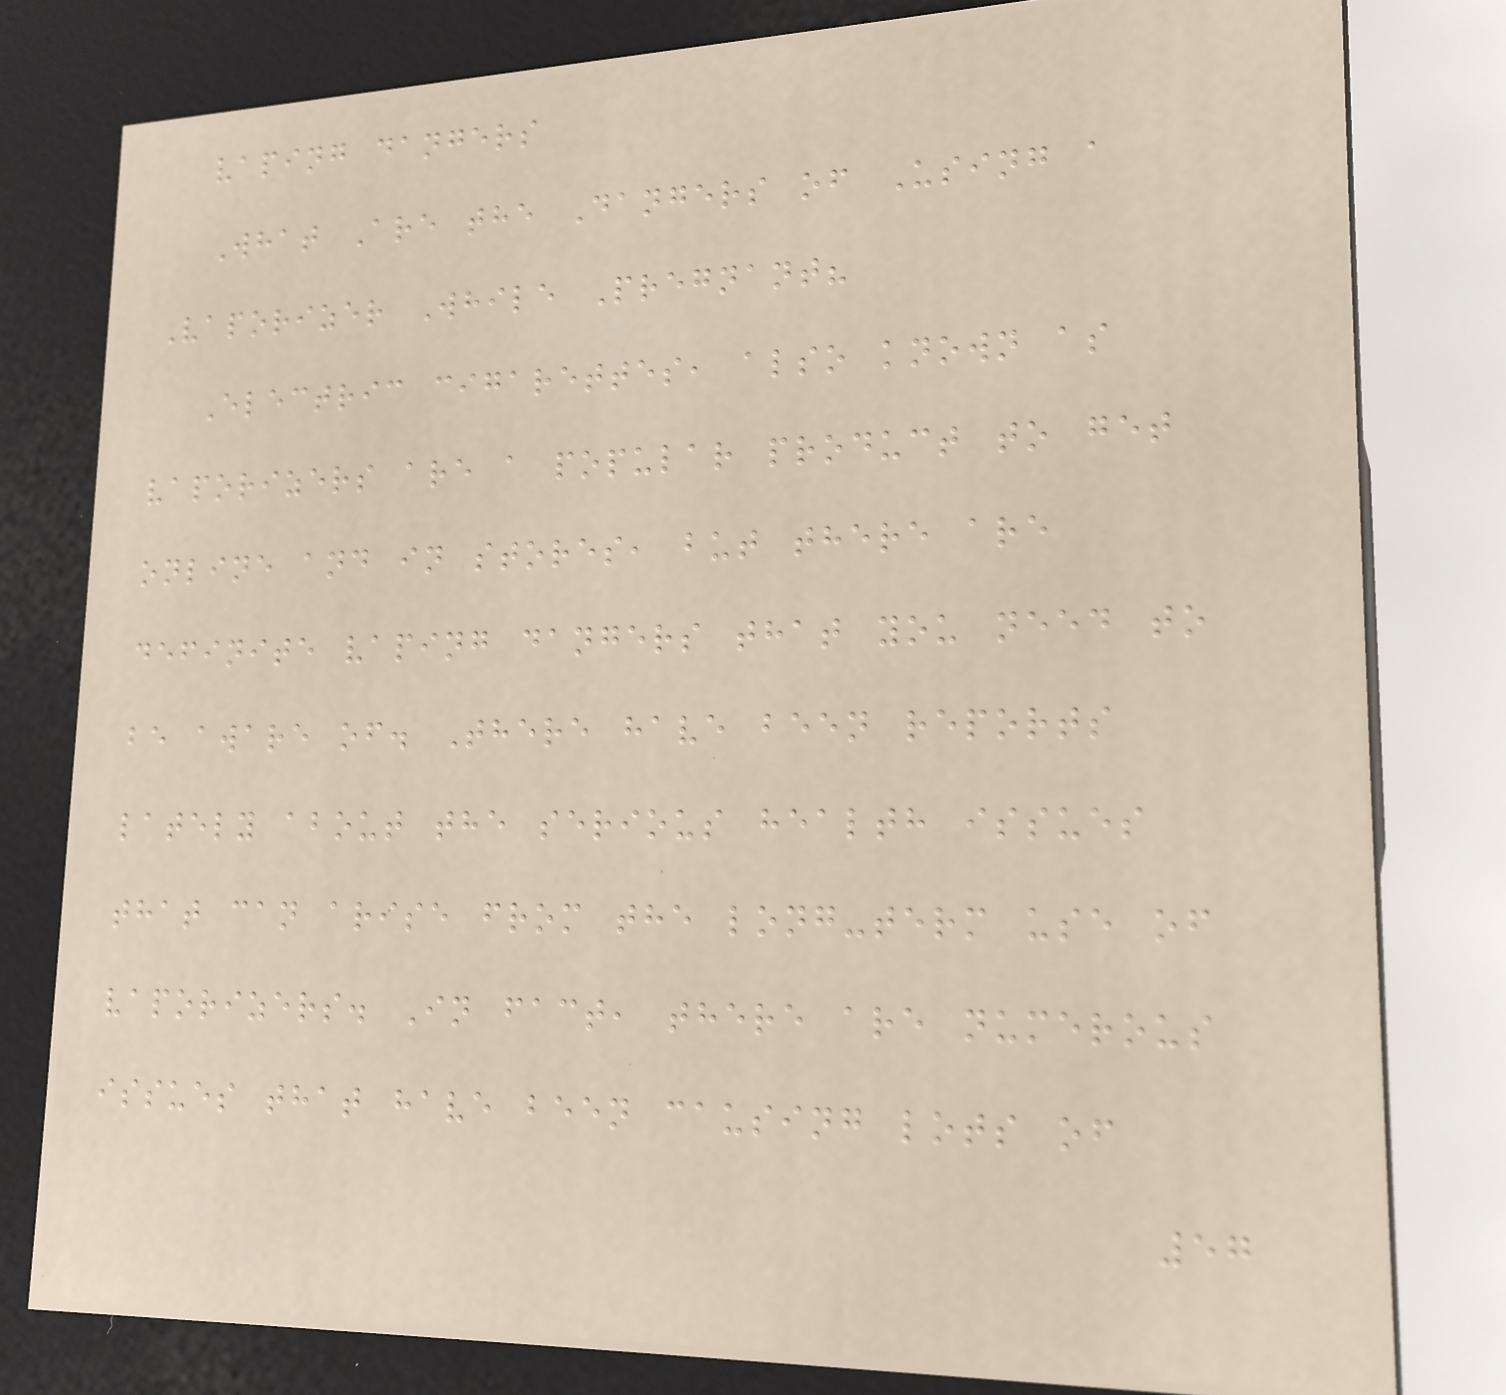vaping dangers
What Are the Dangers of Using a
Vaporizer While Pregnant?
Electric cigarettes, also known as
vaporizers are a popular product to get
online and in stores, but there are
definite vaping dangers that you need to
be aware of. There have been reports
lately about the serious health issues
that can arise from the long-term use of
vaporizers. In fact, there are numerous
issues that have been causing lots of
57
